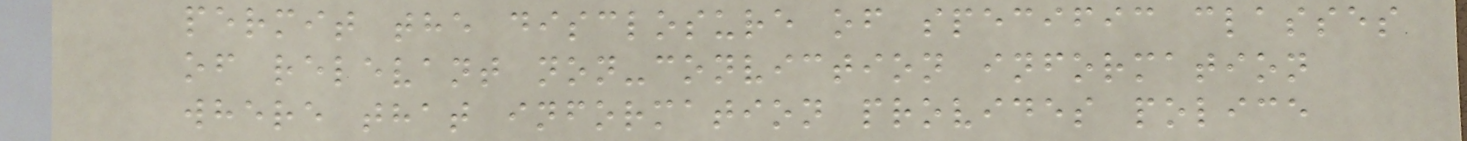permit the disclosure of specific classes
of relevant non-conviction information
where that information provides police
